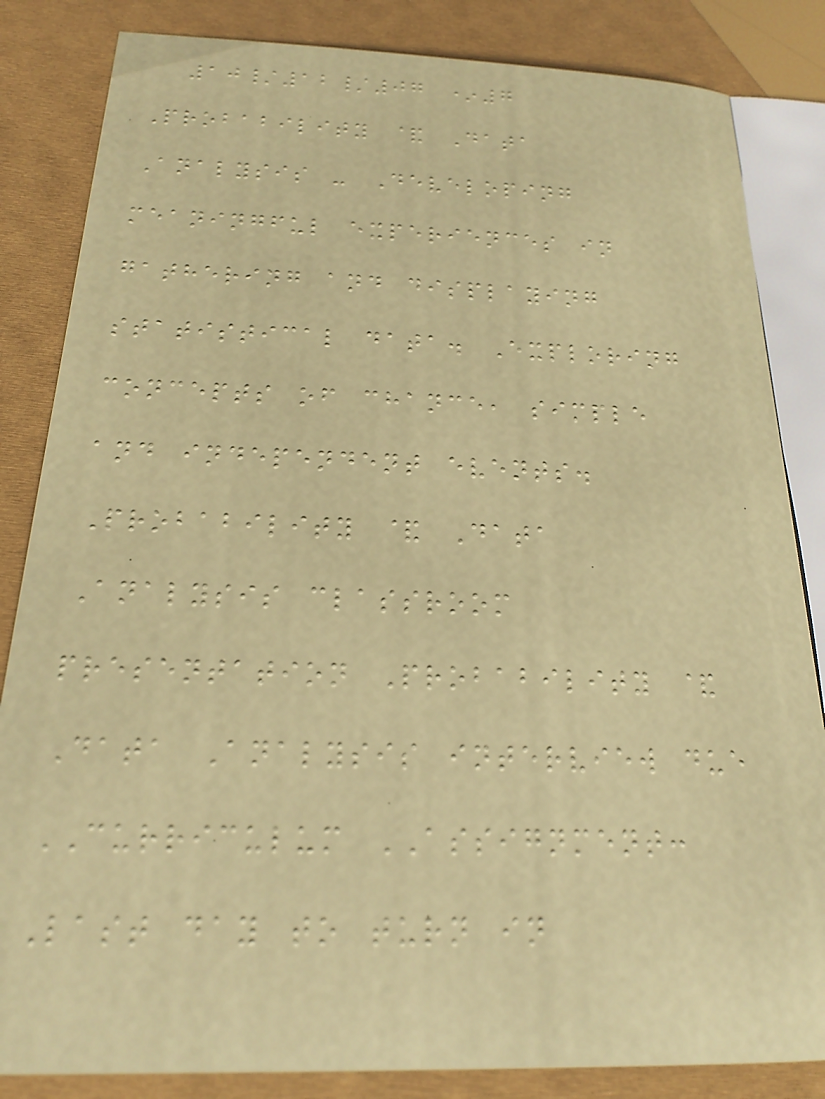10/12/07 *7
Probability & Data
Analysis - Developing
meaningful experiences in
gathering and displaying
statistical data. Exploring
concepts of chance, simple
and independent events.
Probability & Data
Analysis classroom
presentation Probability &
Data Analysis interview due
CURRICULUM ASSIGNMENT:
Last day to turn in
